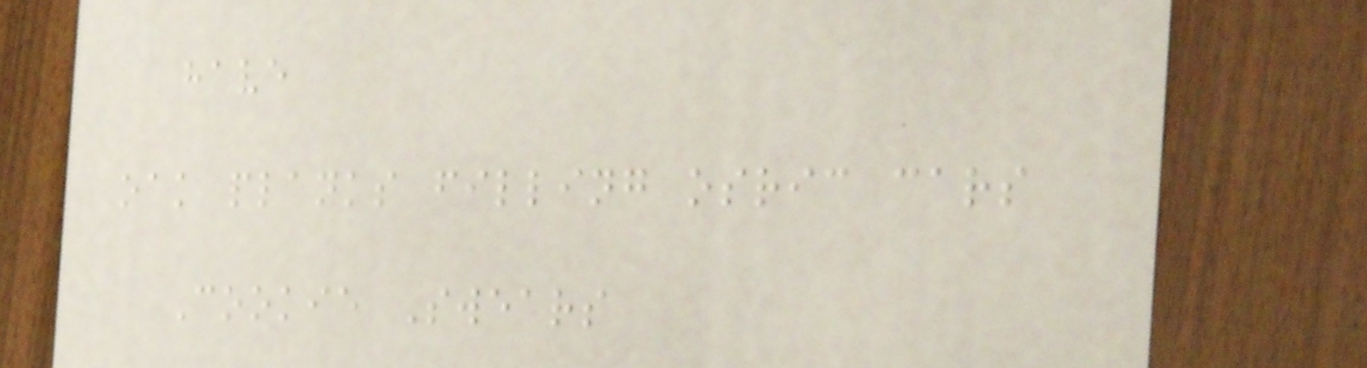have
oak planks filling osric cars
Cookie Swears
